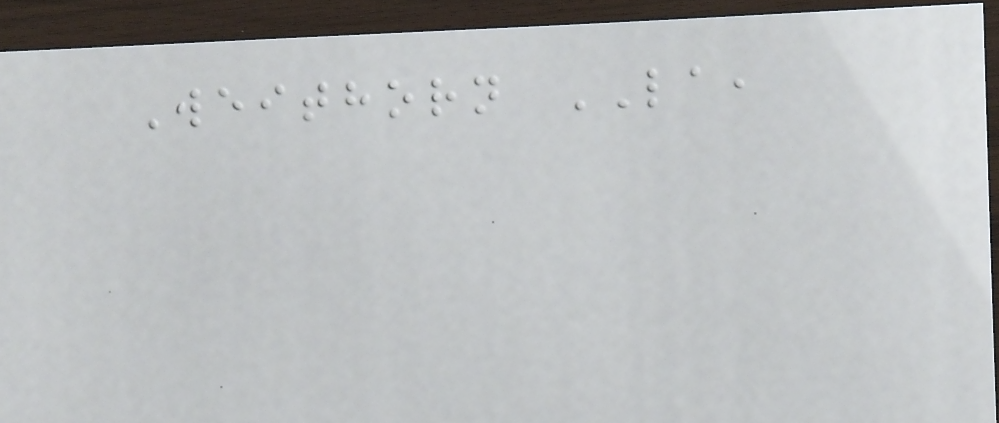Weithorn LA,
